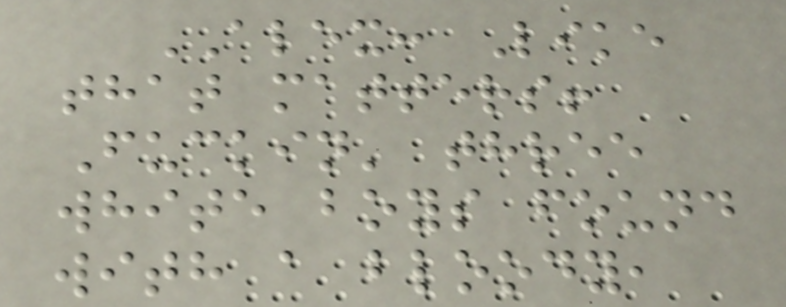ALEX: Like
that matters!
Fuckin' three
white boys found
with a bloody,
